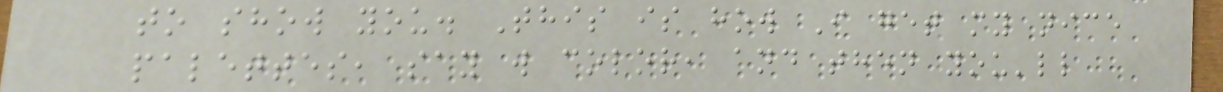to show you. This is how I get my nice
palettes, say w color, and then you'll
